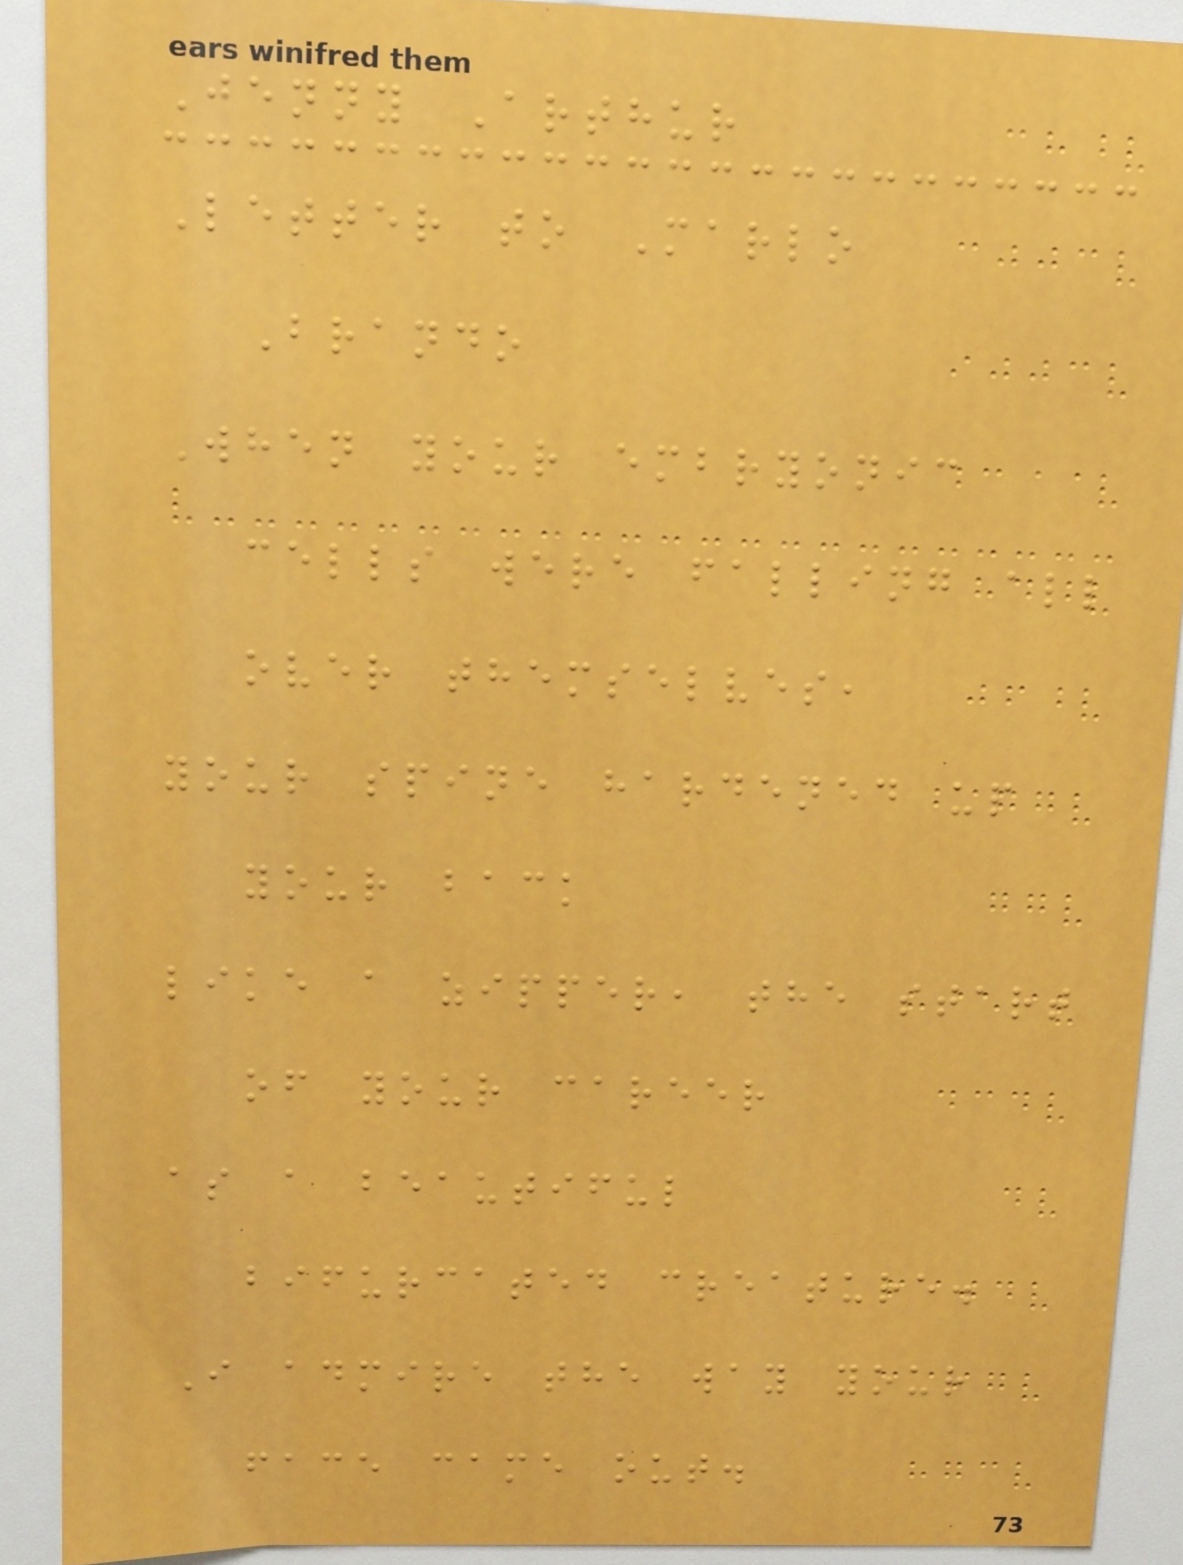Jenny Arthur
Letter to Marlo
Brando
When your embryonic
cells were falling all
over themselves,
your spine hardened up
your back
like a zipper, the start
of your career
as a beautiful
bifurcated creature.
I admire the way your
face came out.
